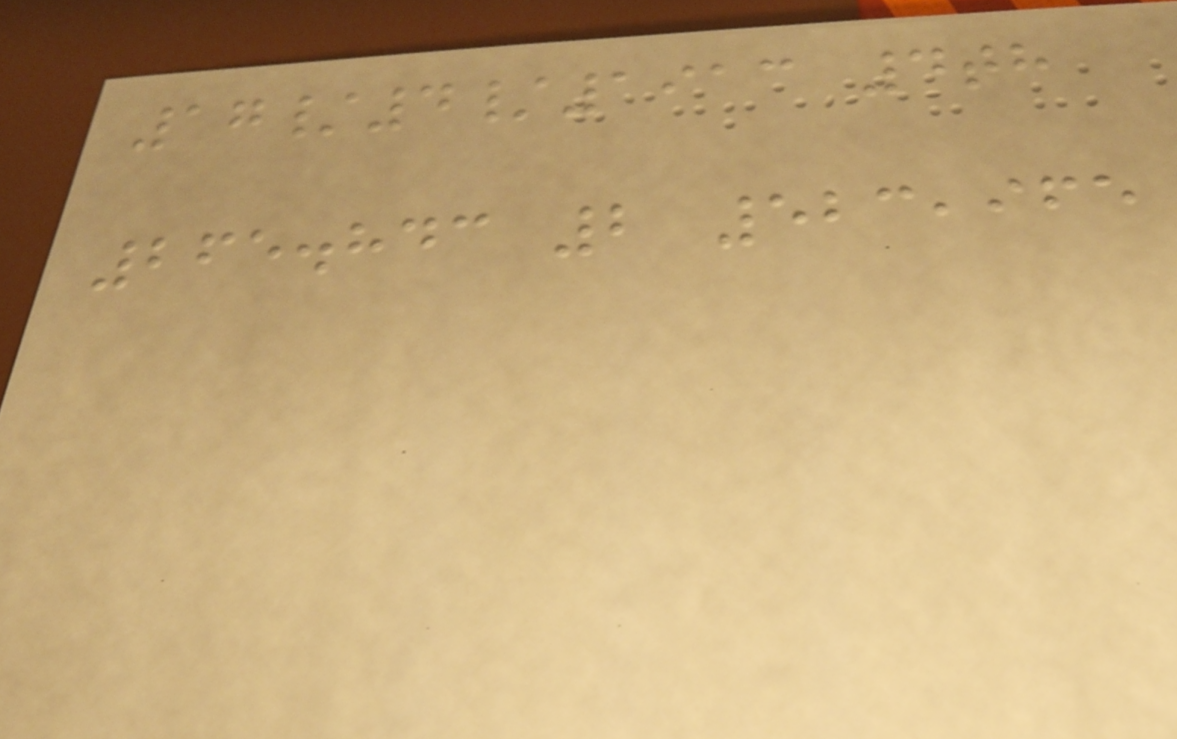17/4/1913 4th
265.843 2 523,965
